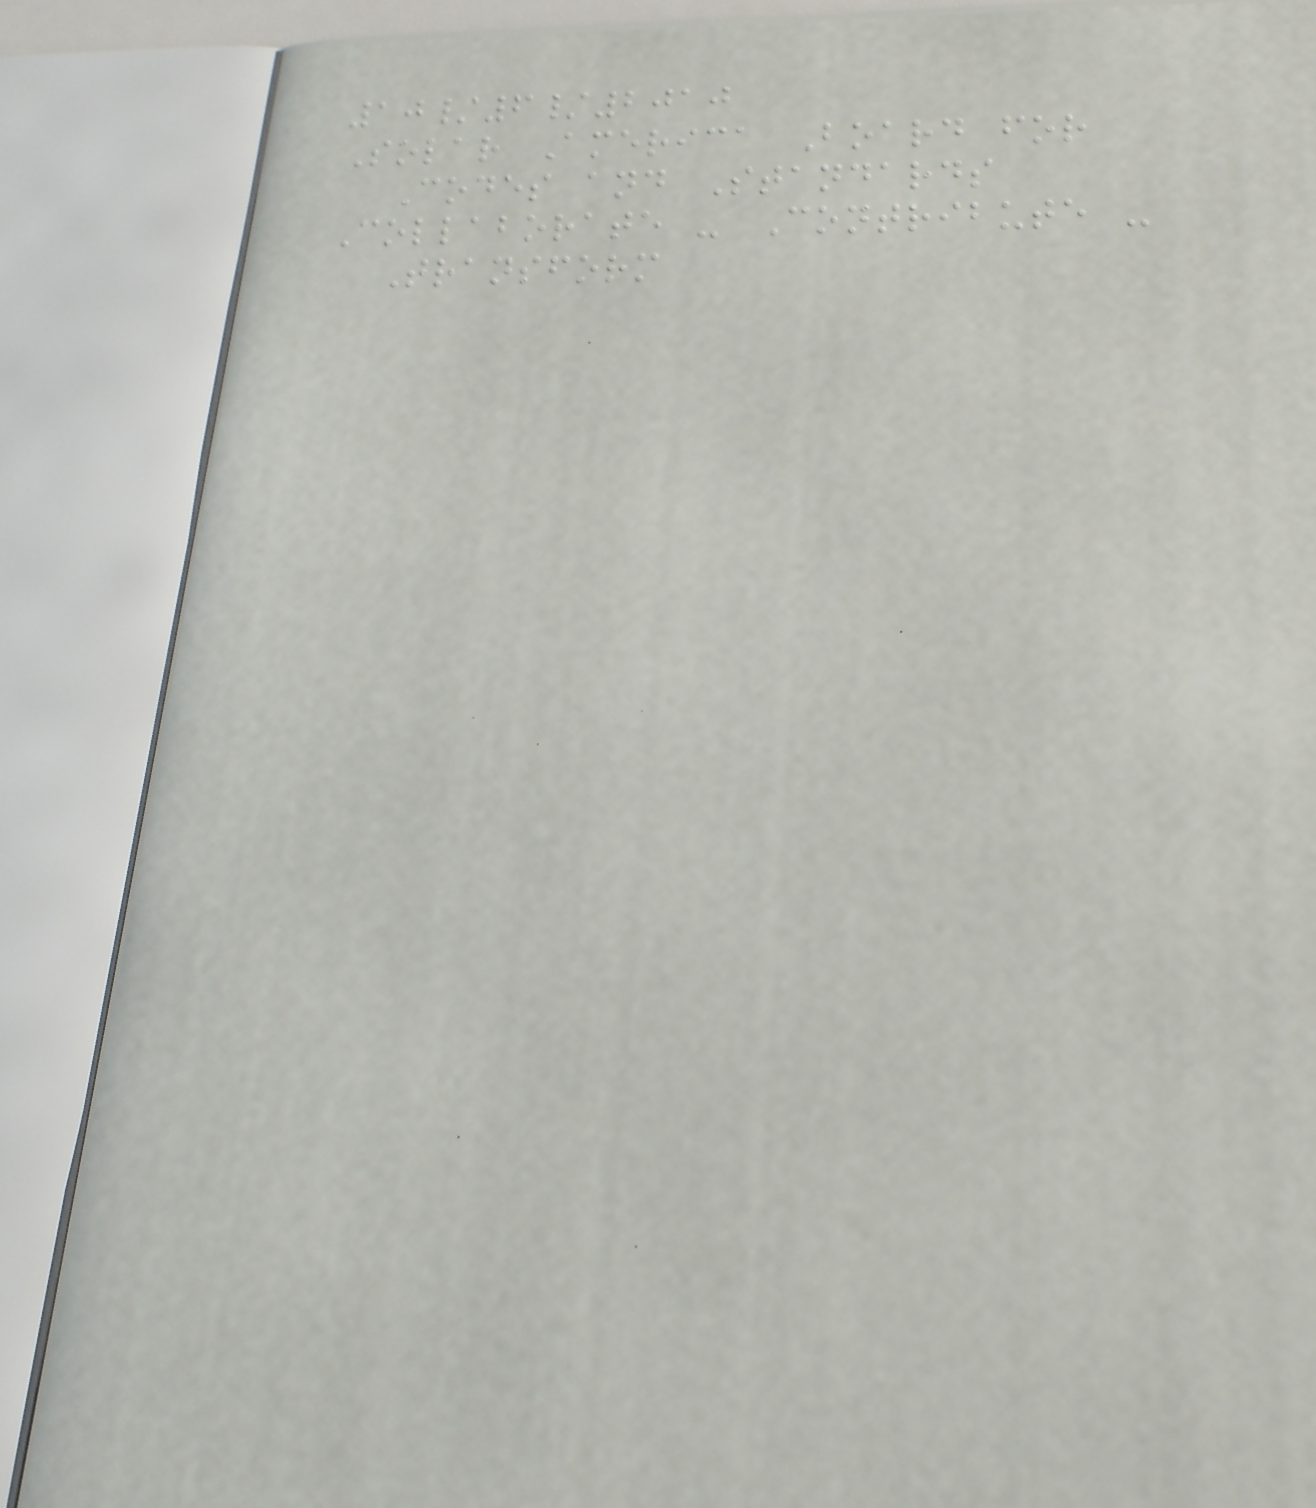10/6/2010
Solar America Board for
Codes and Standards
Collaborate - Contribute -
Transform
